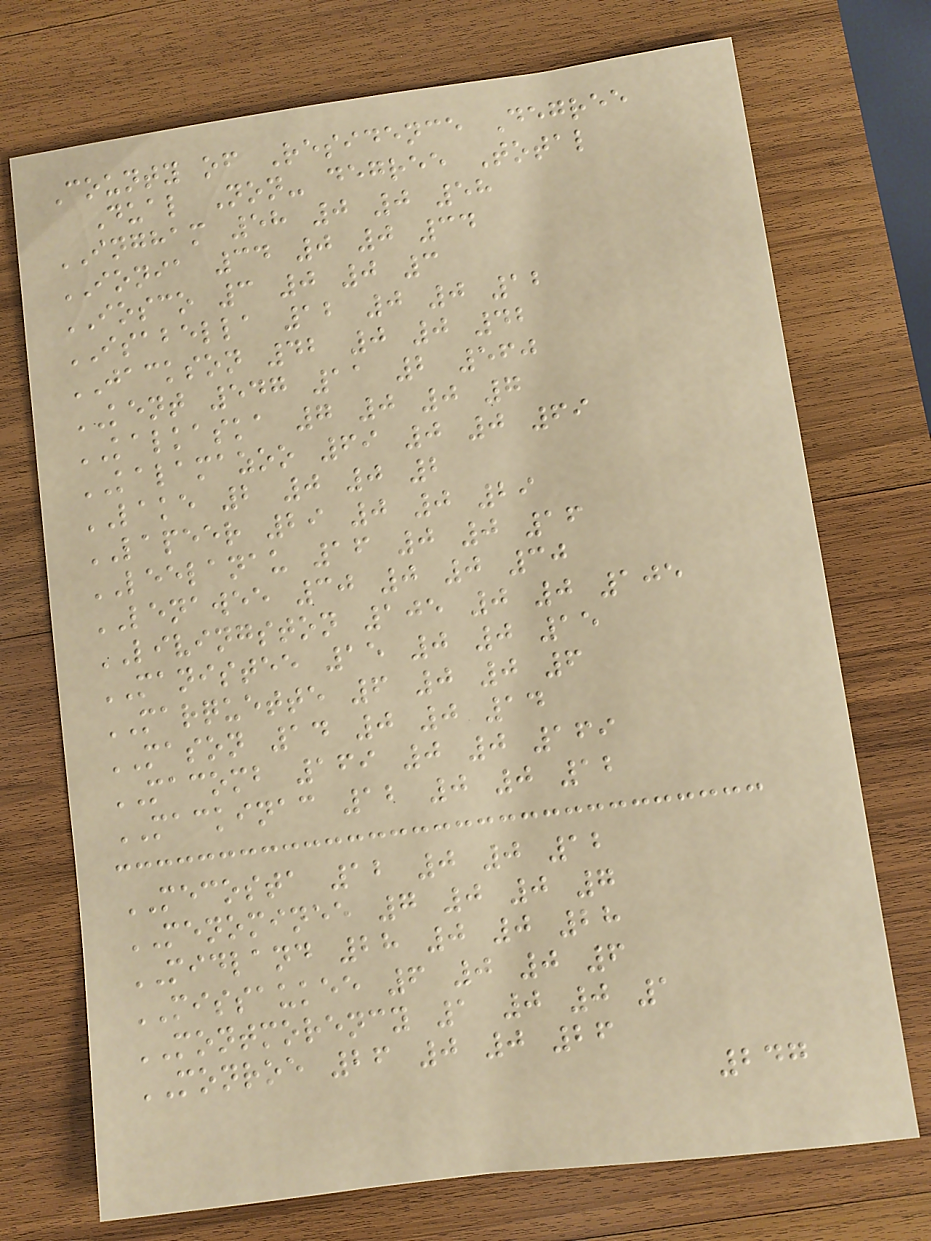County of Residence Degree
Dual Non- degree Total
INGHAM 58 0 0 58
IONIA 34 0 0 34
IOSCO 3 0 0 3
ISABELLA 12 0 0 12
JACKSON 42 0 0 42
KENT 547 11 2 560
KALKASKA 7 0 0 7
KALAMAZOO 69 0 0 69
LAKE 2 0 0 2
LAPEER 29 0 0 29
LEELANAU 16 0 0 16
LENAWEE 30 0 0 30
LIVINGSTON 105 0 0 105
MANISTEE 15 0 0 15
MARQUETTE 6 0 0 6
MASON 14 0 0 14
MACOMB 169 0 0 169
MACKINAC 12 0 0 12
MECOSTA 12 0 0 12
MENOMINEE 7 0 0 7
MIDLAND 28 0 0 28
MISSAUKEE 6 0 0 6
MONTMORENCY 1 0 0 1
MONROE 26 0 0 26
247
